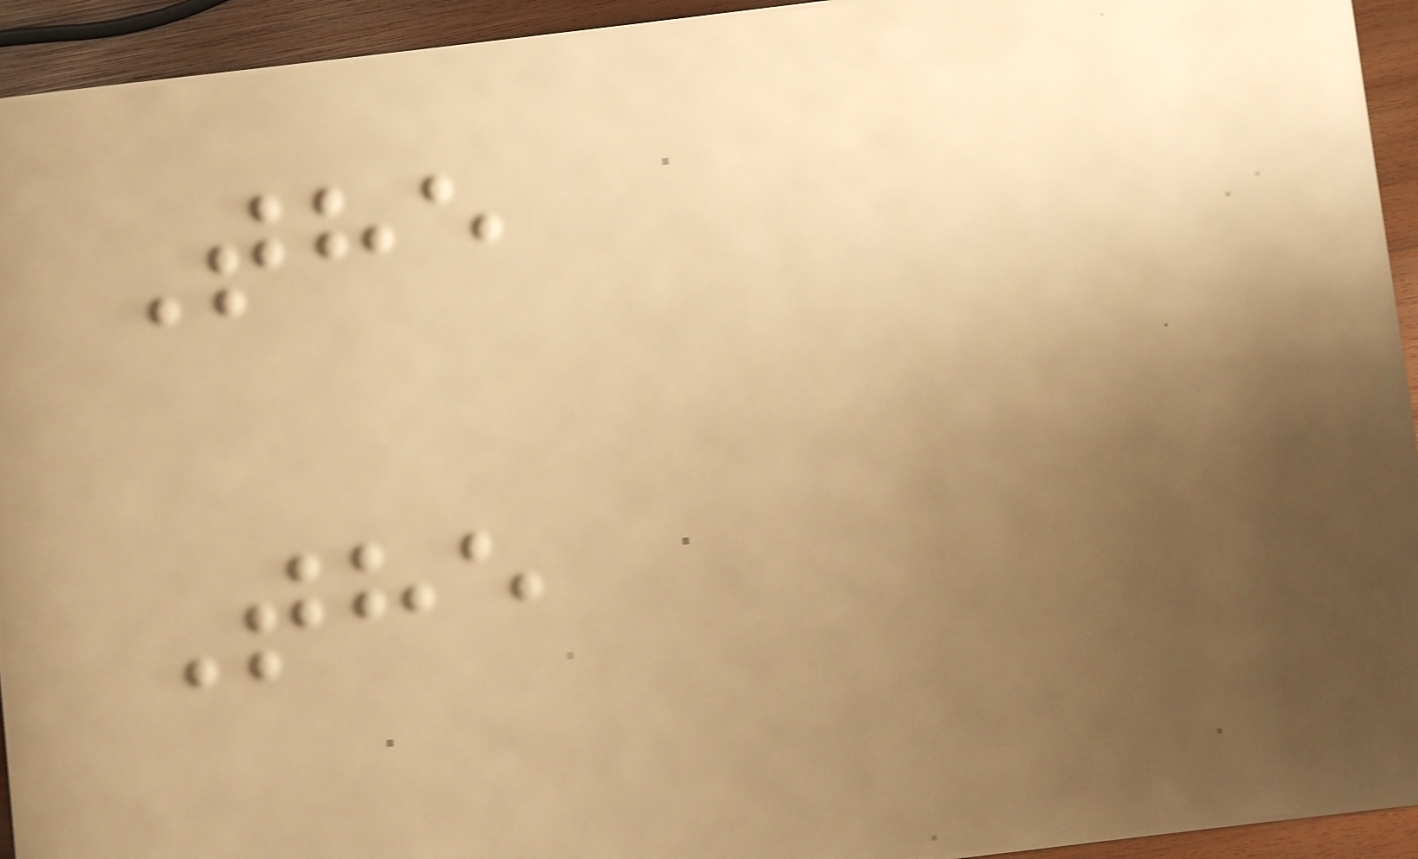The
The
